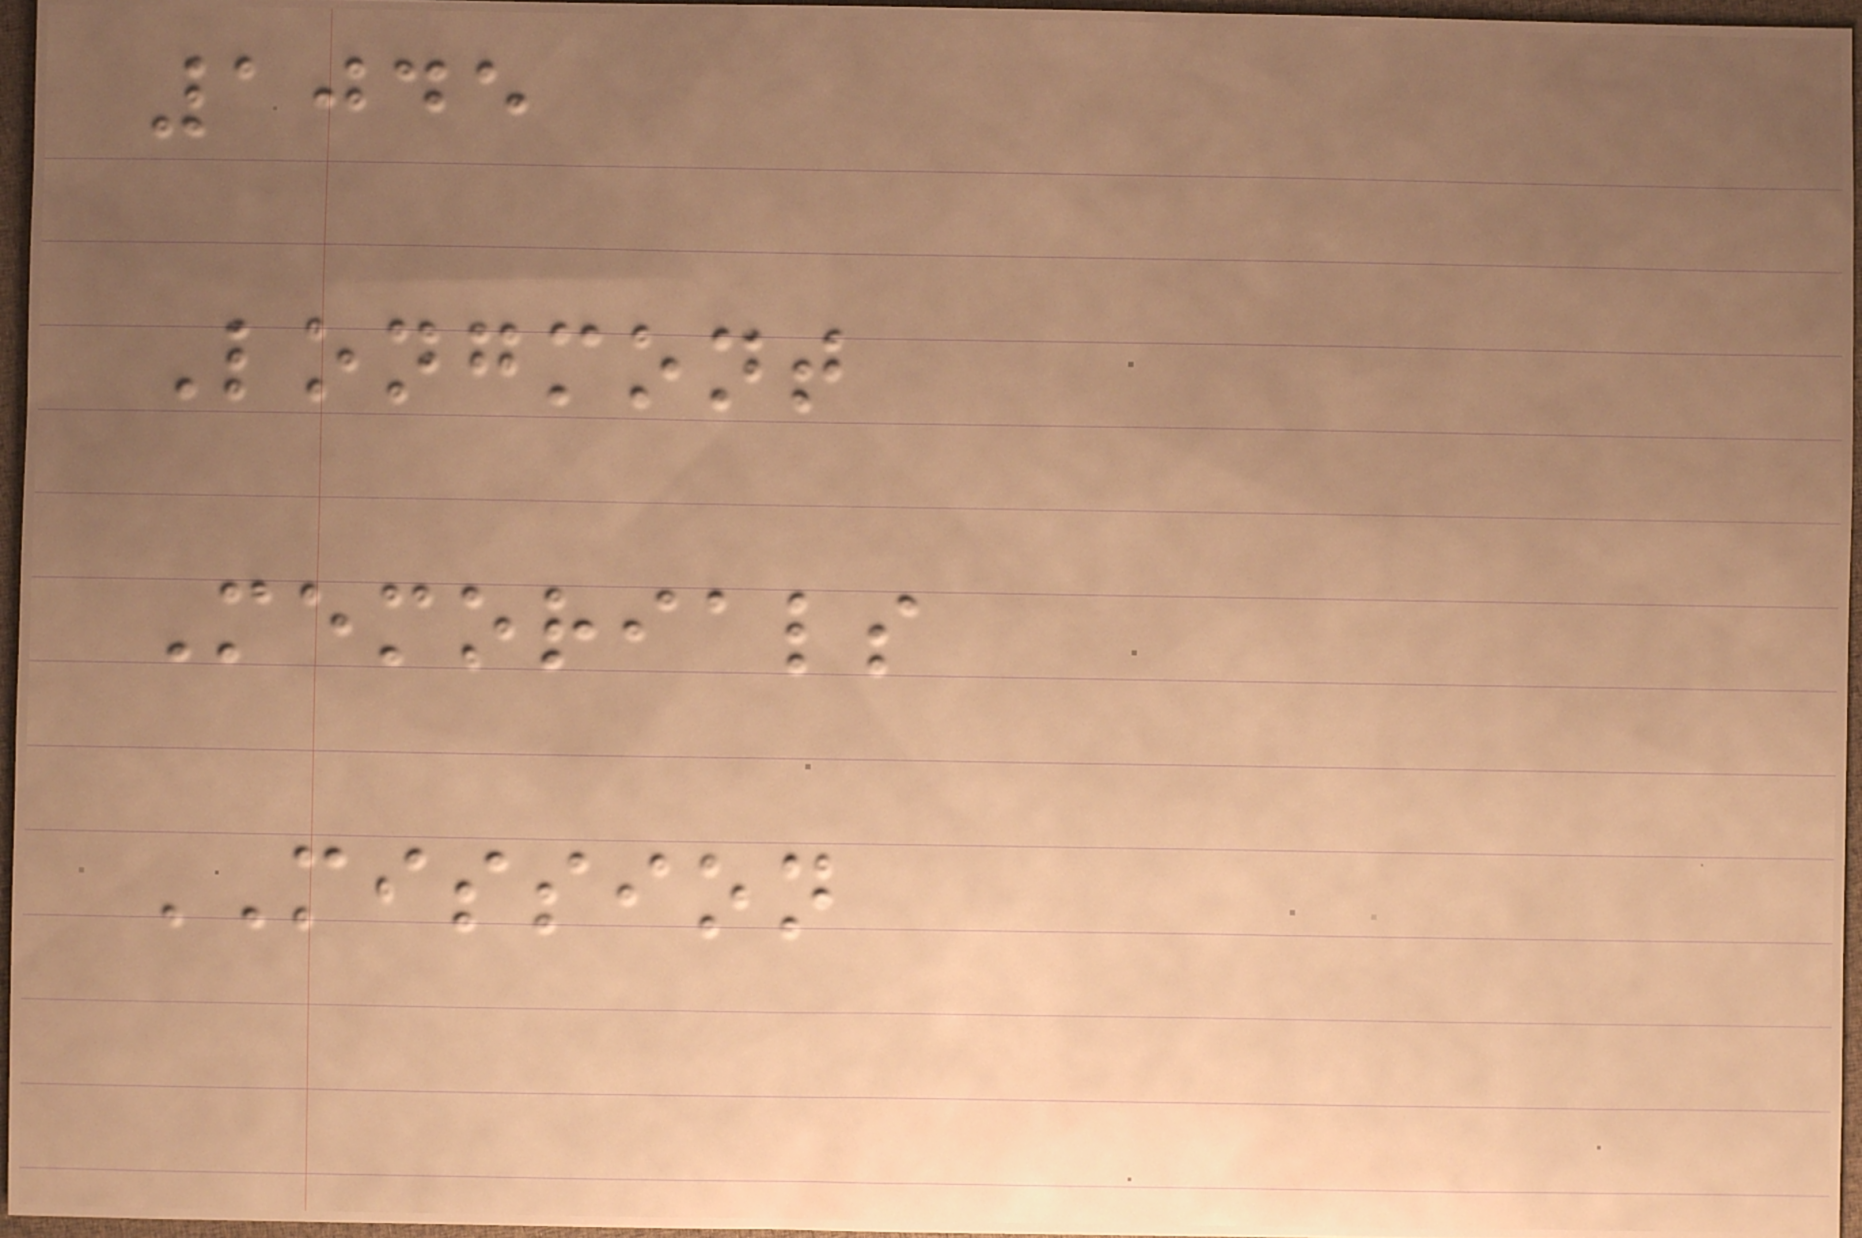1045
Longmont
Memorials
MISSION
